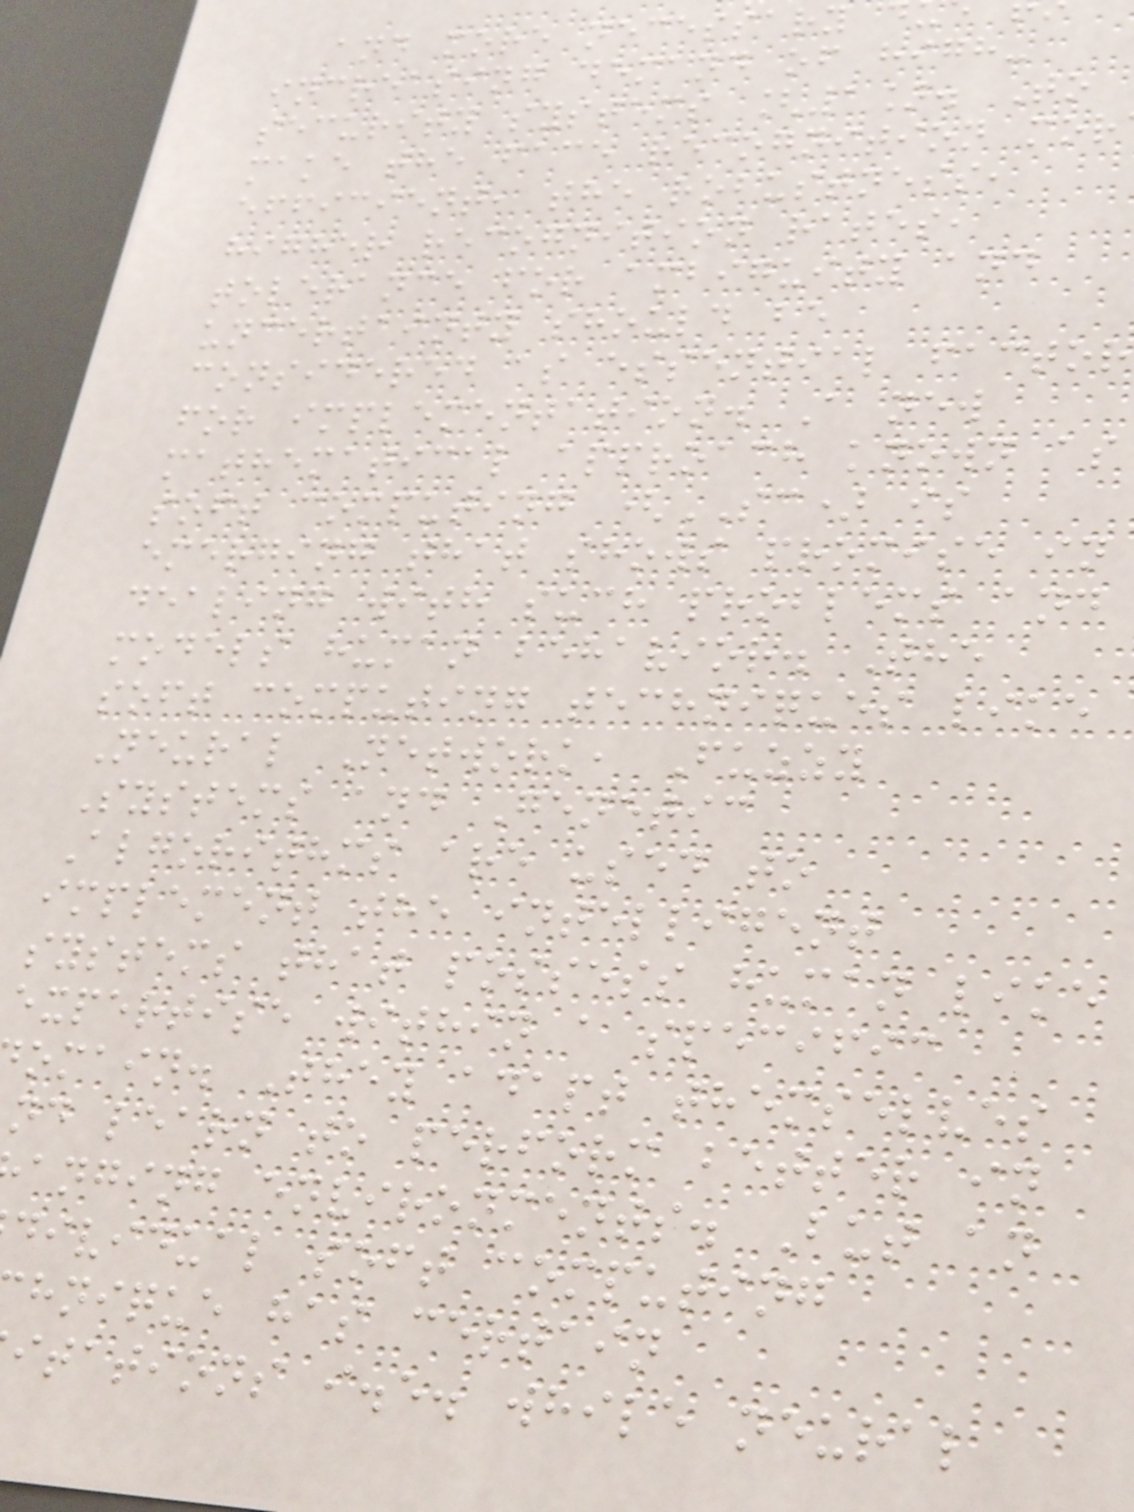and more necessary
increasing demand of high-
security systems [1]. To
make the face recognition mor
efficient, the robustness,
higher recognition rates,
tolerance for ambiguity and
uncertainty should be
considered as essential factor
for implementation. A new
mathematical approach known as
soft computing (SC) is
emerging that shows promise in
dealing with such problems and
models human behavior. The
soft computing techniques like
Neural Network, Fuzzy
Systems and Genetic
Algorithms are used to
implement the intelligent
systems that possess human like
expertise within a specific
omain. They adapt themselves
nd learn to perform better in
anging environments. But an
dividual soft computing
hnique has certain
itations i.e. while neural
